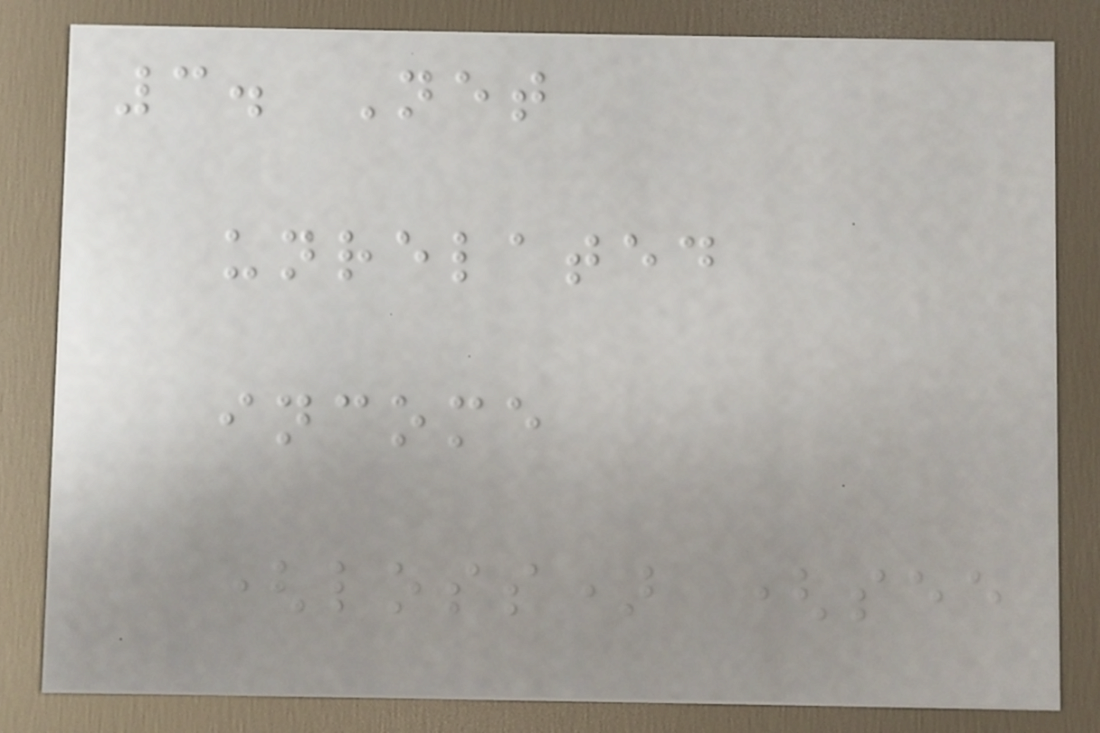3. Net
unrelated
income
(loss) (see
